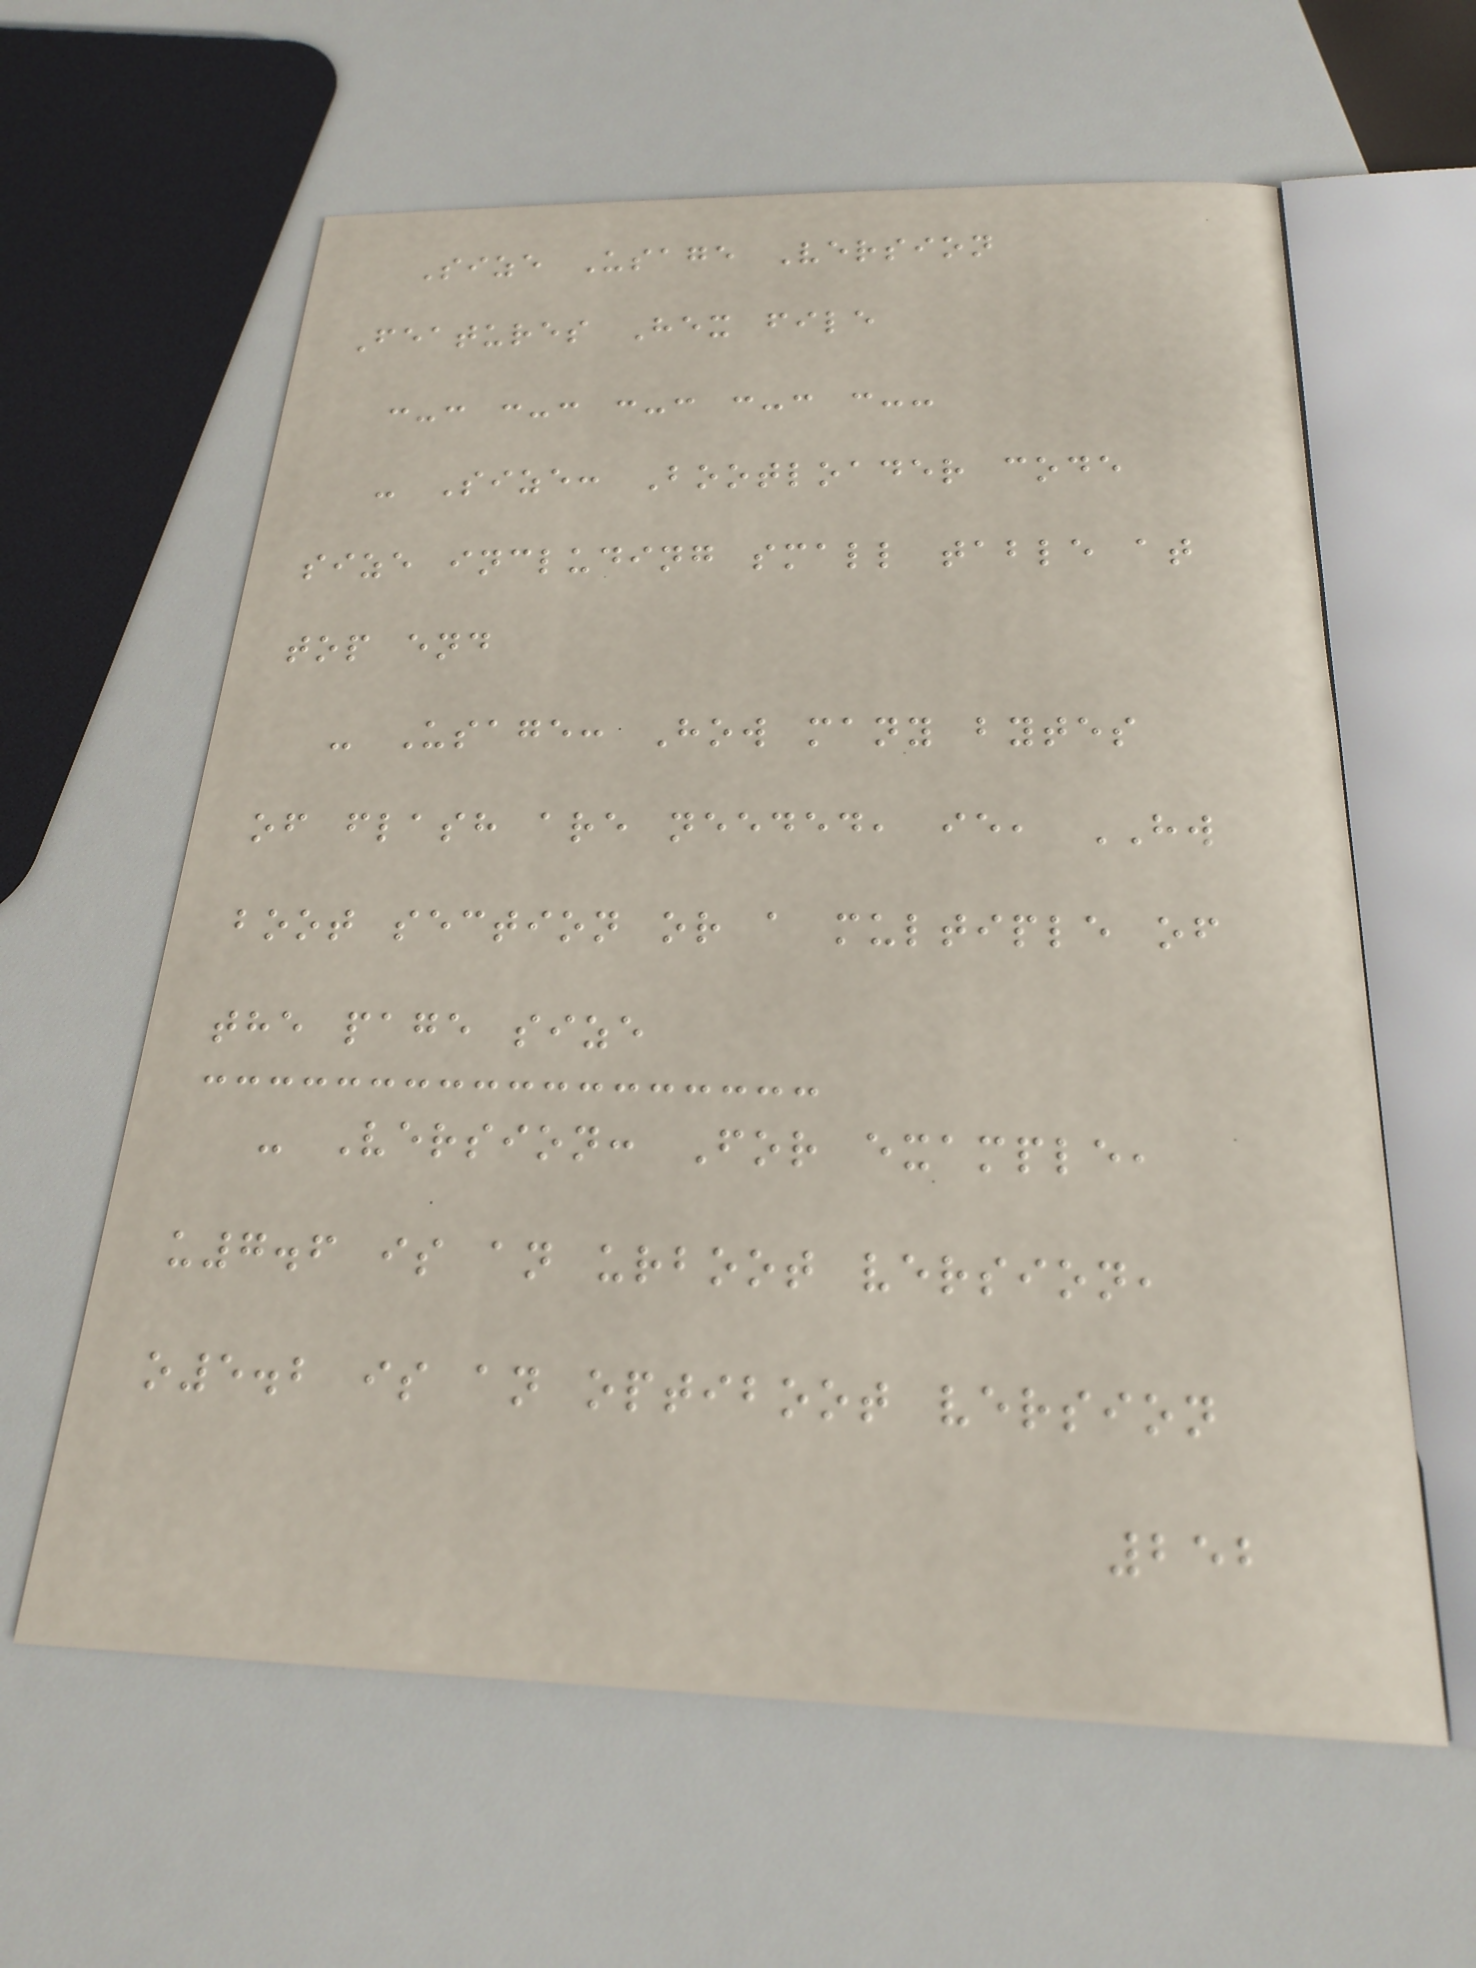Size Usage Version
Features Hex file
:-: :-: :-: :-: :--
- Size: Bootloader code
size including small table at
top end
- Usage: How many bytes
of flash are needed, ie, HW
boot section or a multiple of
the page size
- Version: For example,
u7.6 is an urboot version,
o5.2 is an optiboot version
252
